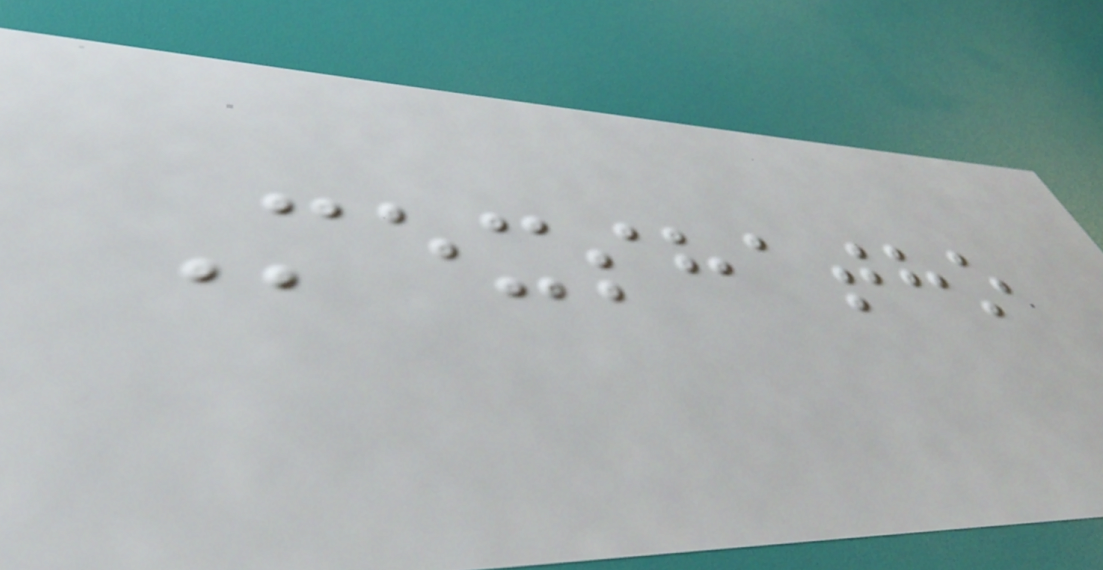Mexshatho
